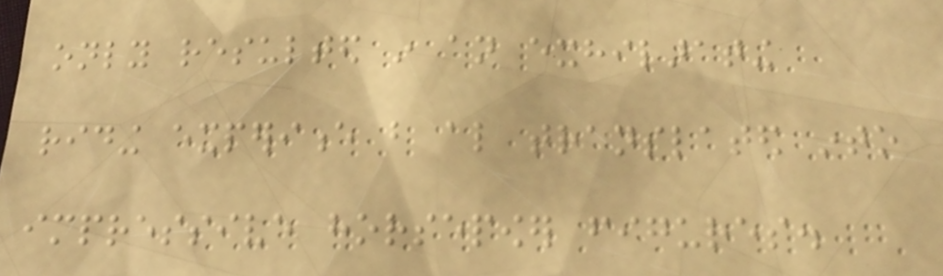only resulted in an exhilarating
riding experience but also translated into
impressive horsepower figures.
